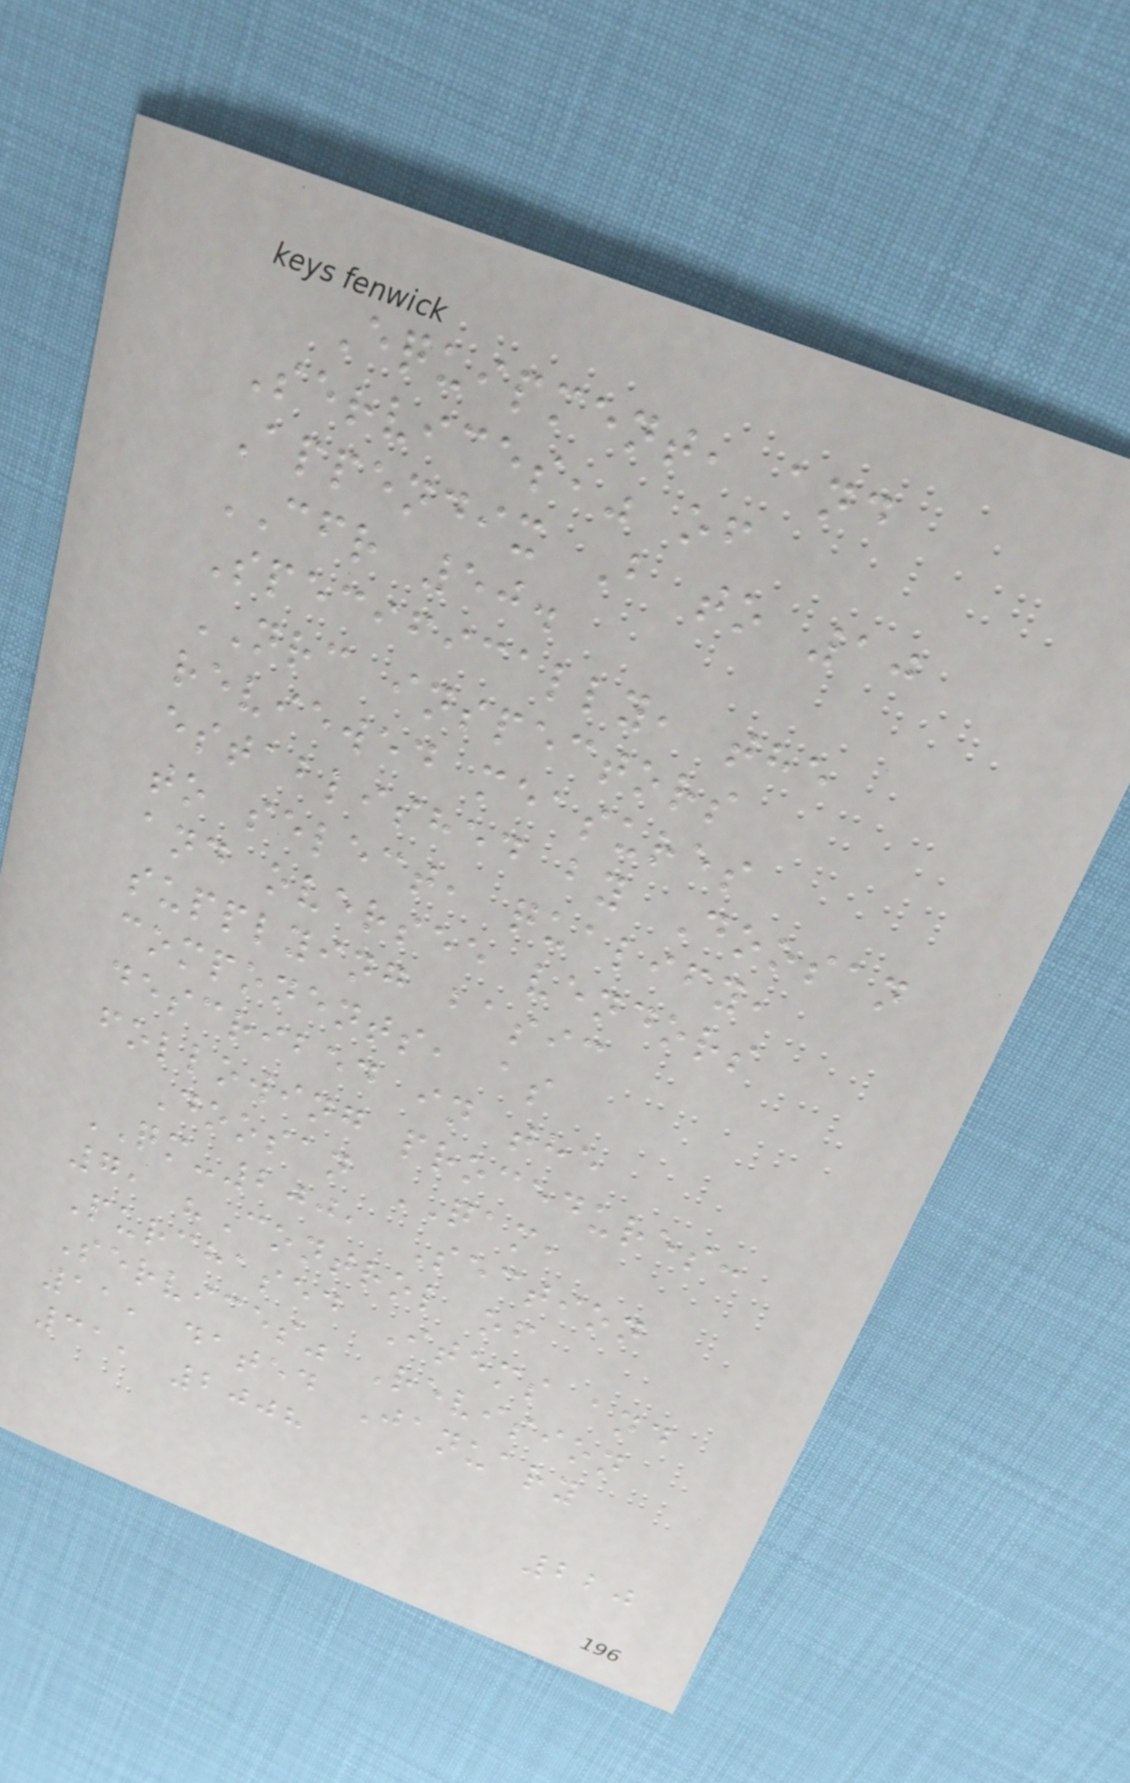Equipment, and
Services," of
Appendix B to 10
CFR 50.
Specifically, the
NRC inspectors
reviewed measures
established by Doosan
to select, qualify,
and oversee vendors
supplying basic
components, as
described in the
following procedures:
Doosan QAM,
QM-200, Section
7, "Control of
Purchased Items and
Services" Revision
11, dated January
31, 2008
220
